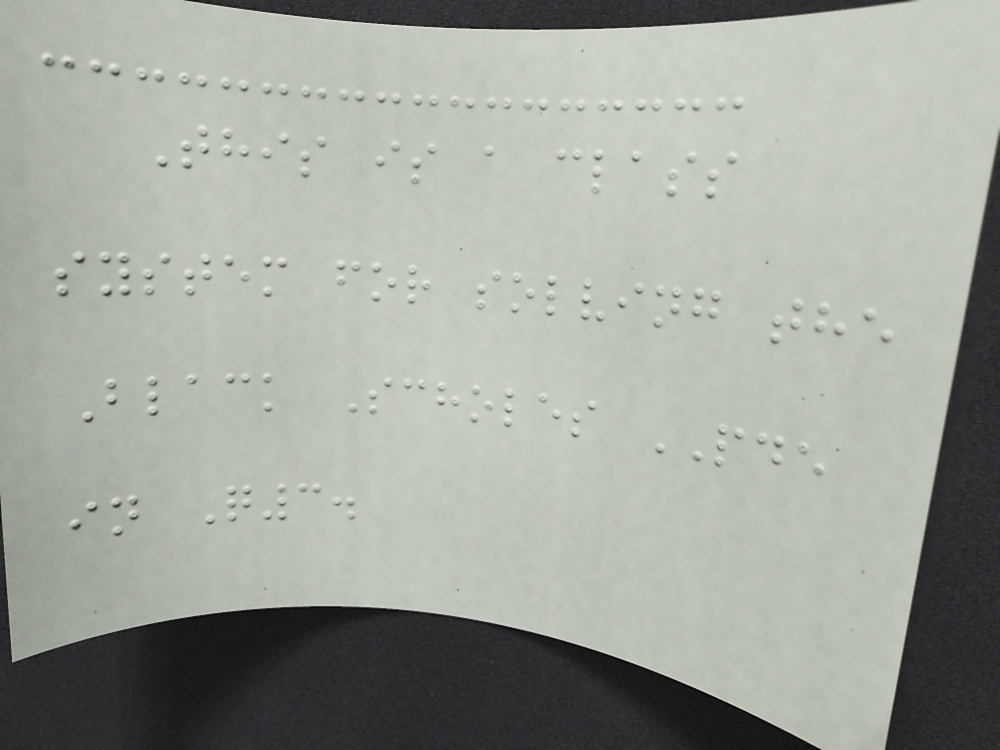This is a class
system for solving the
Black Scholes PDE
in Q3.
